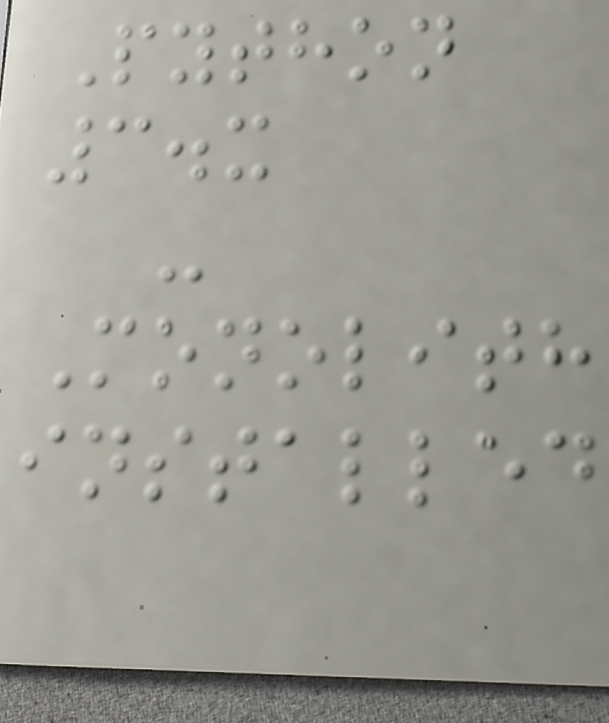Python
3.x
-
Monolith
installed
